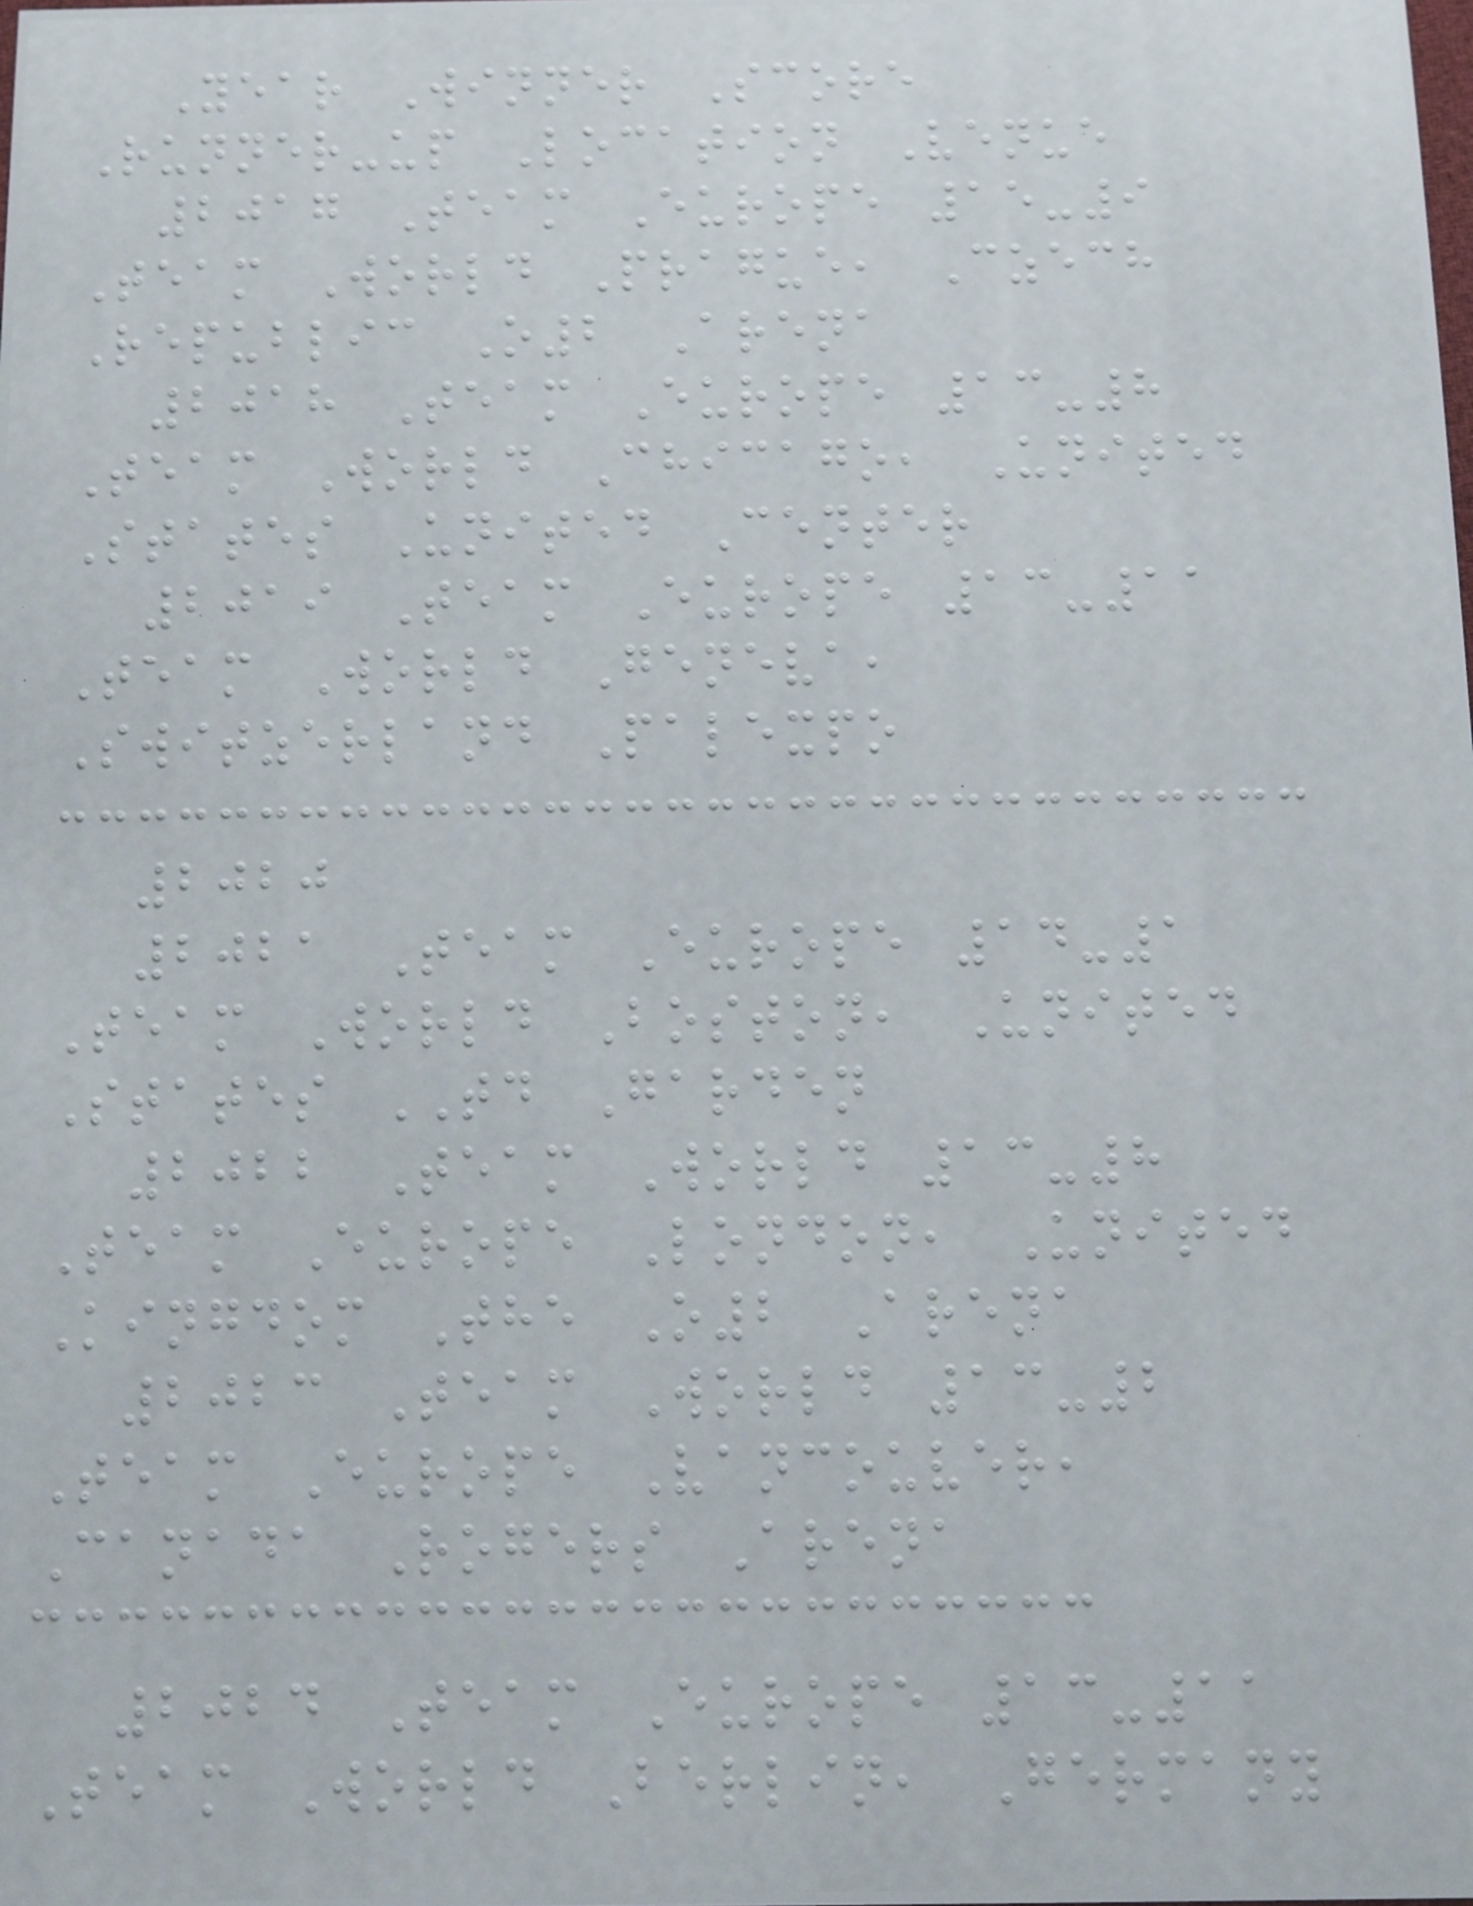Year Winner Score
Runner-up Location Venue
2017 Team Europe 15-9
Team World Prague, Czech
Republic O2 Arena
2018 Team Europe 13-8
Team World Chicago, United
States United Center
2019 Team Europe 13-11
Team World Geneva,
Switzerland Palexpo
2020
2021 Team Europe 14-1
Team World Boston, United
States TD Garden
2022 Team World 13-8
Team Europe London, United
Kingdom The O2 Arena
2023 Team World 13-2
Team Europe Vancouver,
Canada Rogers Arena
2024 Team Europe 13-11
Team World Berlin, Germany
